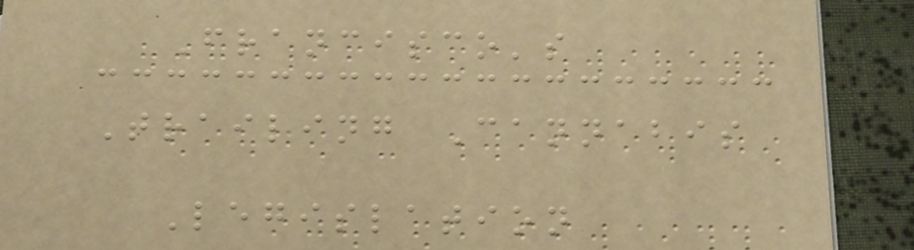Francisco's
Trailing Cannabis
Legislation
